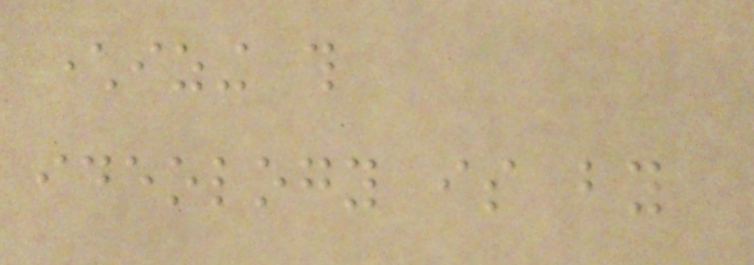characterizing this
ideology is by
